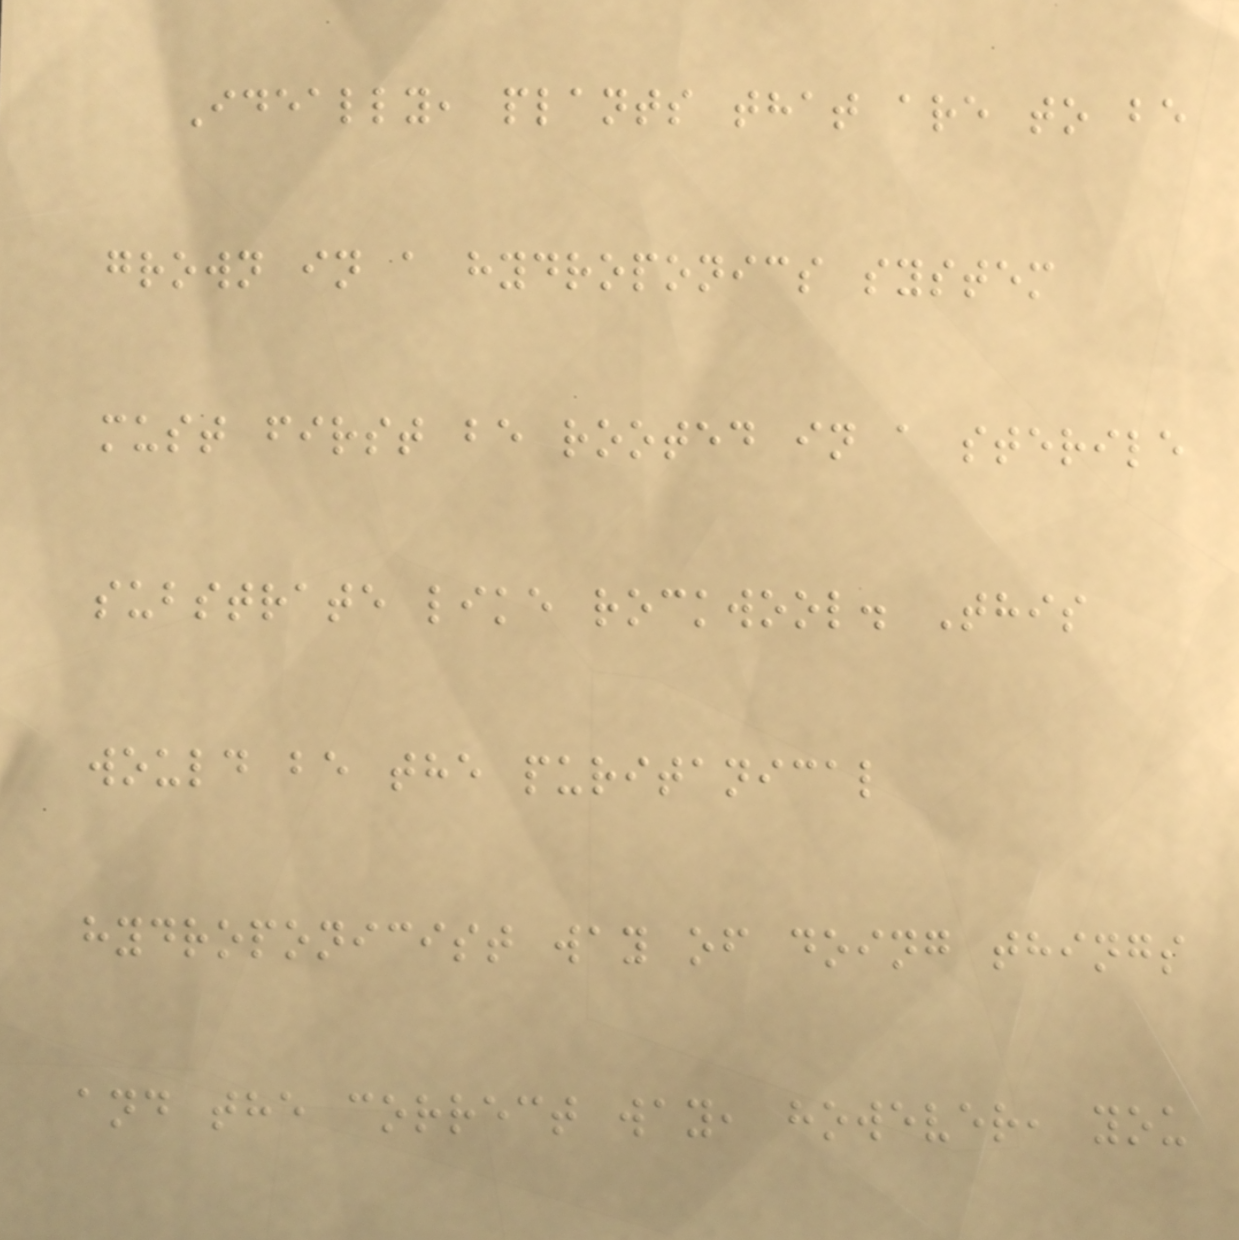Ideally, plants that are to be
grown in a hydroponics system
must first be rooted in a sterile
substrate like rockwool. This
would be the puritanical
hydroponicist way of doing things
and the correct way, however, you
